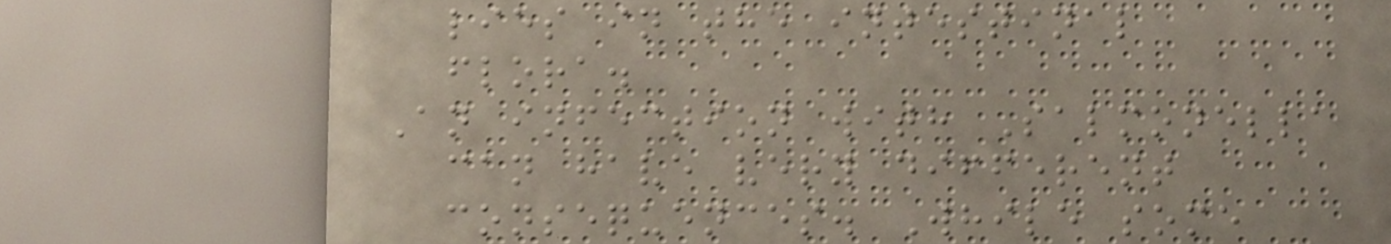lies in the intestinal
flora.
An infection with Salmonella
can have very different
consequences. While some
